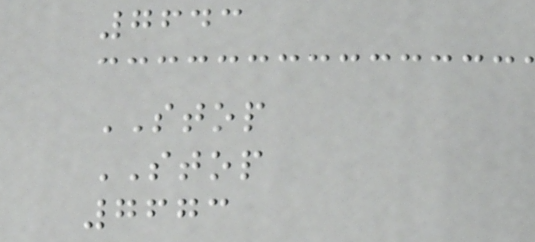7643
STOP
STOP
7673
